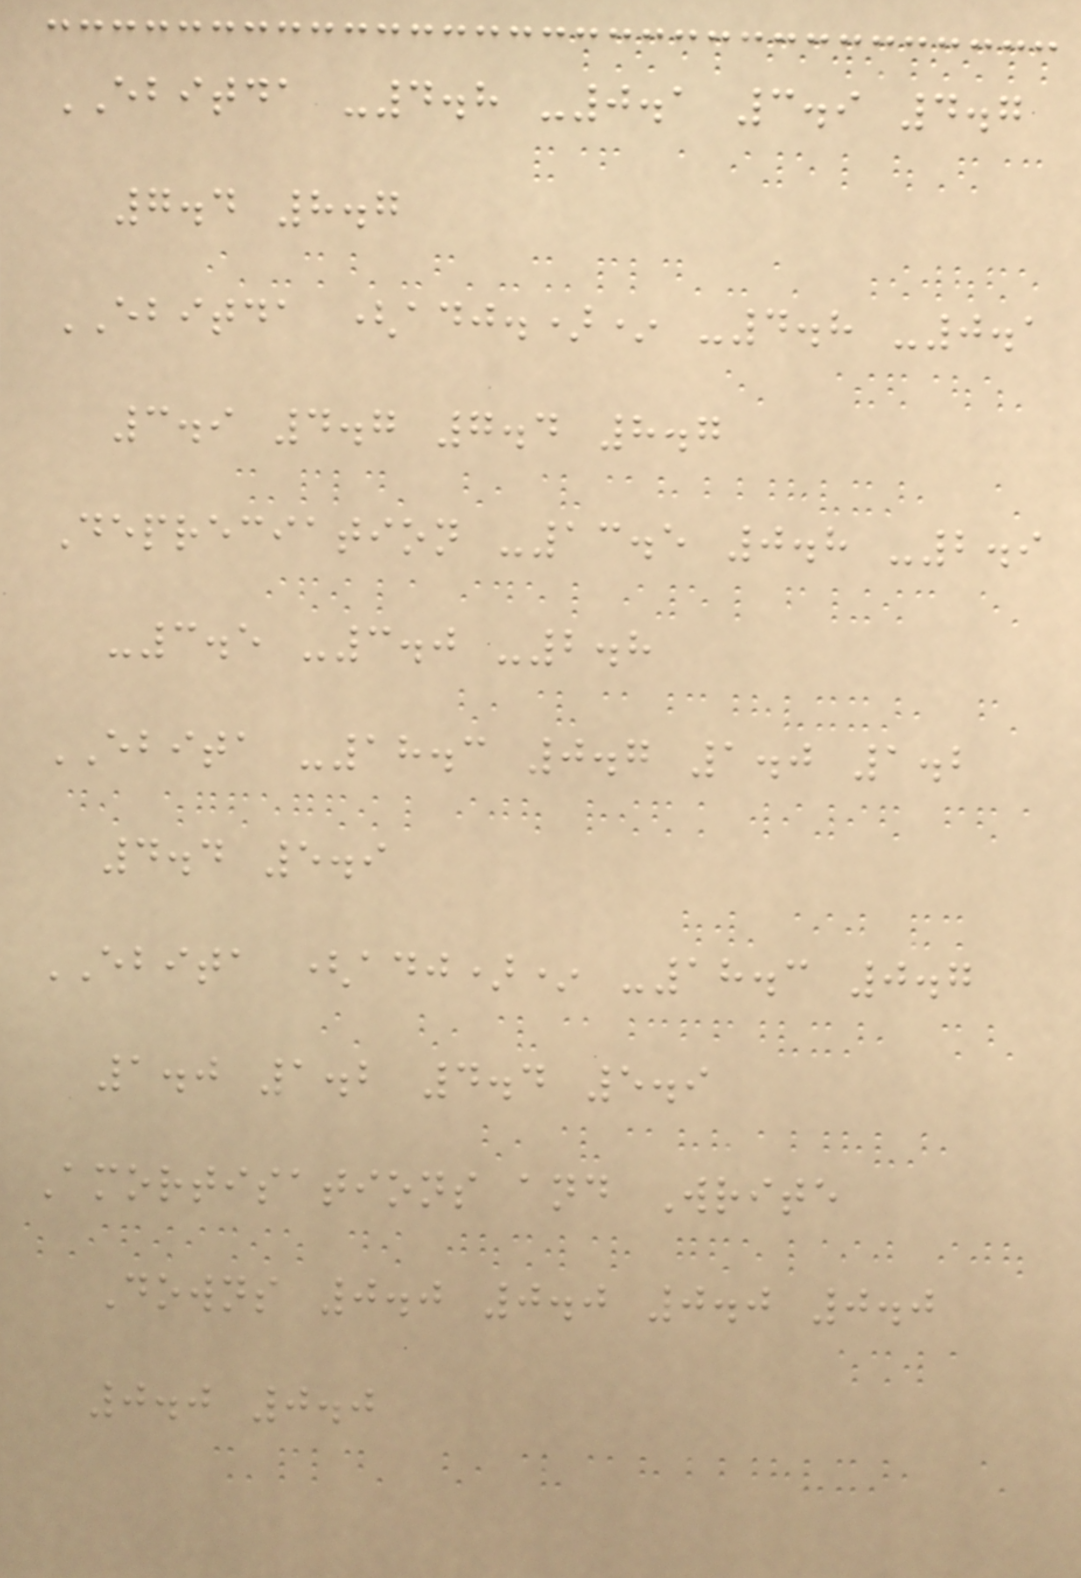EBITDA -4.8 -0.1 3.9 4.7
7.4 8.7
EBITDA (adj.)* -4.8 -0.1
3.9 4.7 7.4 8.7
Depreciation -13.5 0.8 -2.9
-3.5 -3.0 -2.8
EBITA -18.3 0.7 1.0 1.2
4.4 5.9
EBITA (adj)* -18.3 0.7
1.0 1.2 4.4 5.9
Amortisations and Write
Downs 0.0 0.0 0.0 0.0
0.0 0.0
